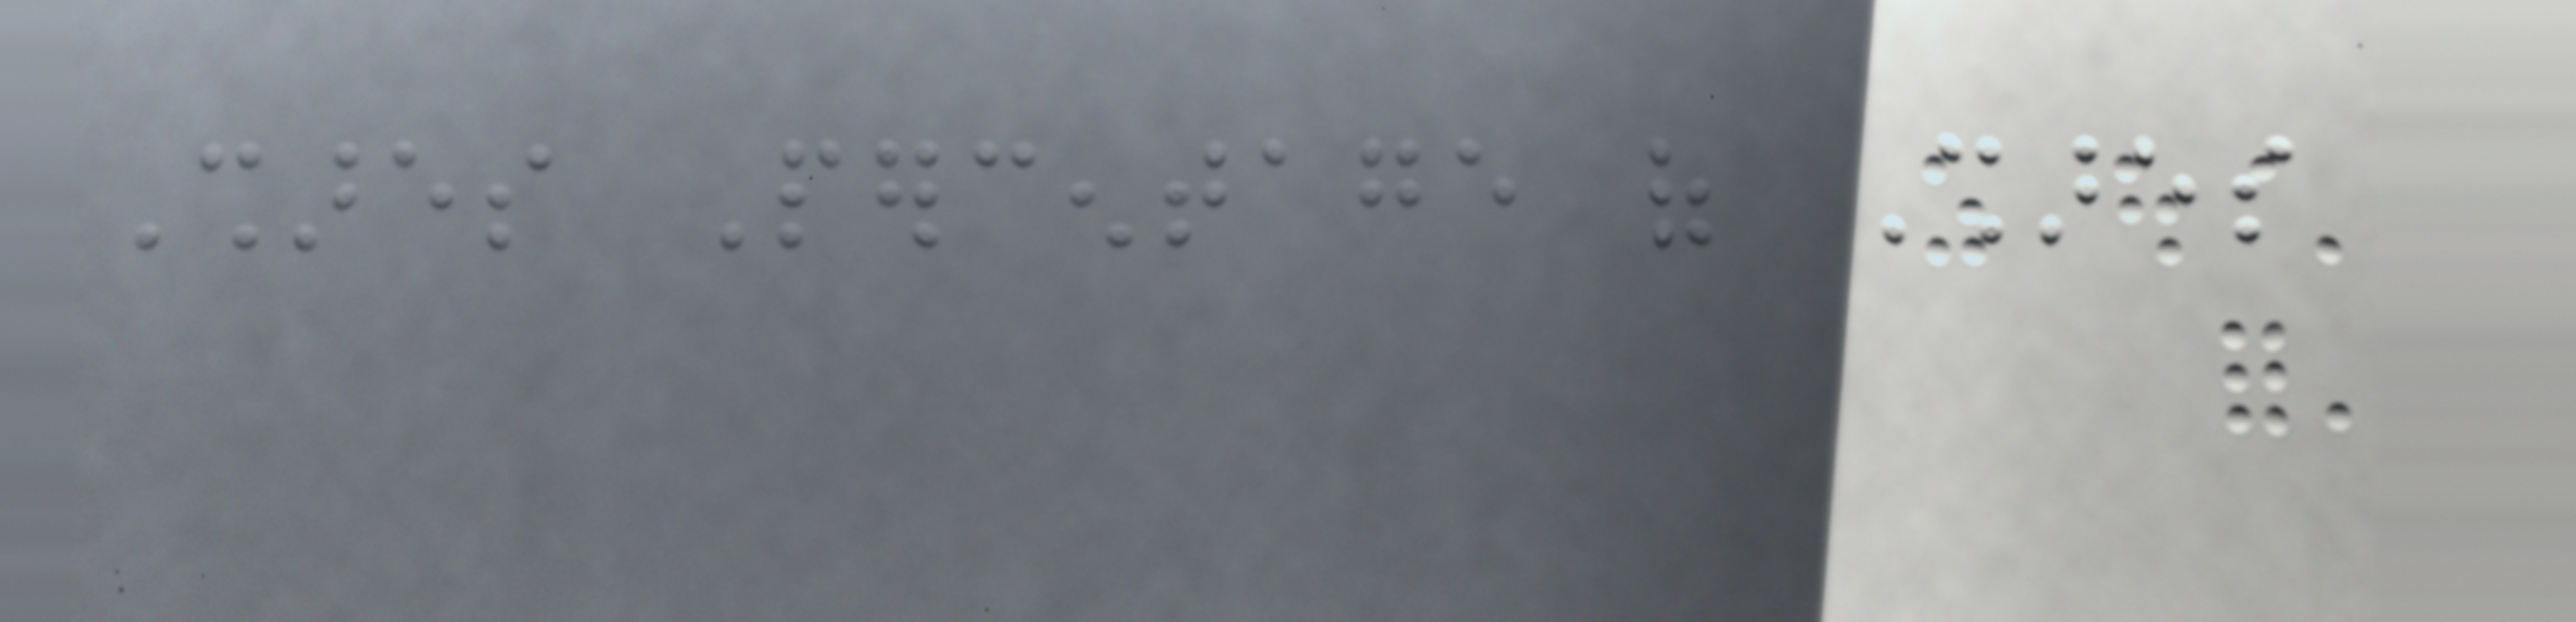Shares Percentage of Shares
